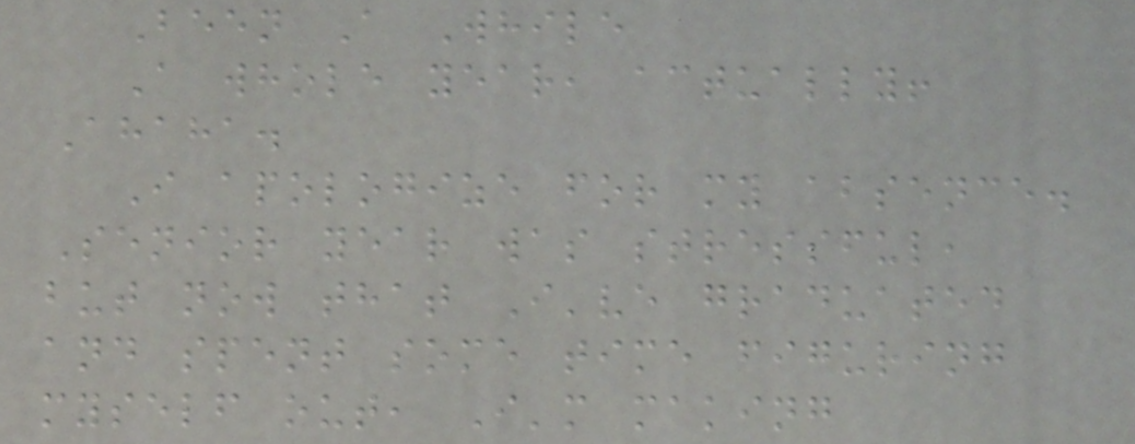Been A While
A whole year, actually!
Ahaha.
I apologize for my absence.
Senior year was stressful,
but now that I've graduated
and spent some time figuring
myself out, I'm making
